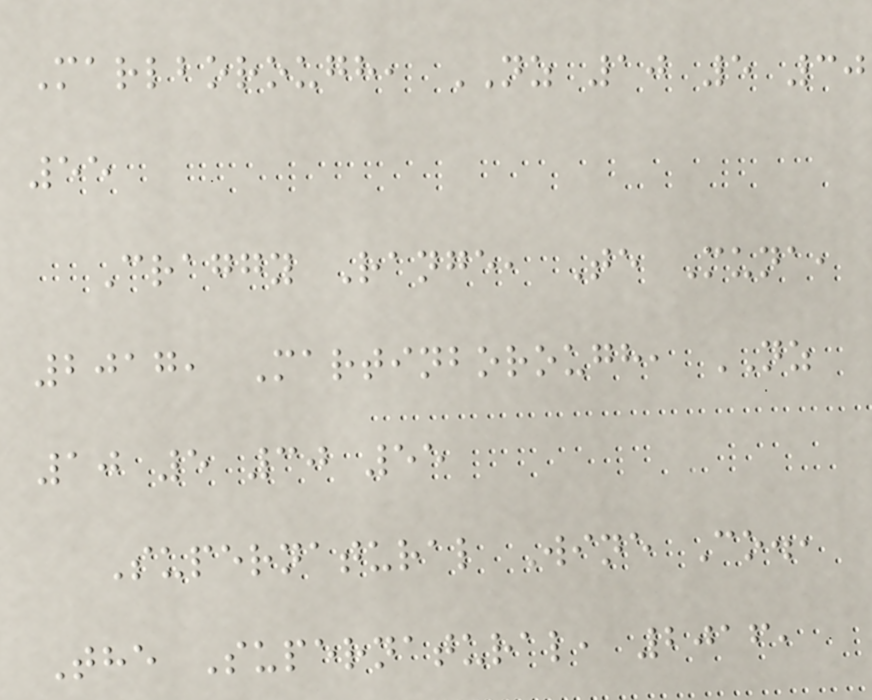Marlborough, NZ 10 5 30
55
Craggy Range, Te Muna,
2017, Martinborough, NZ
10 5 30 55
Supernatural Wine Co.,
The Supernatural, 2016,
